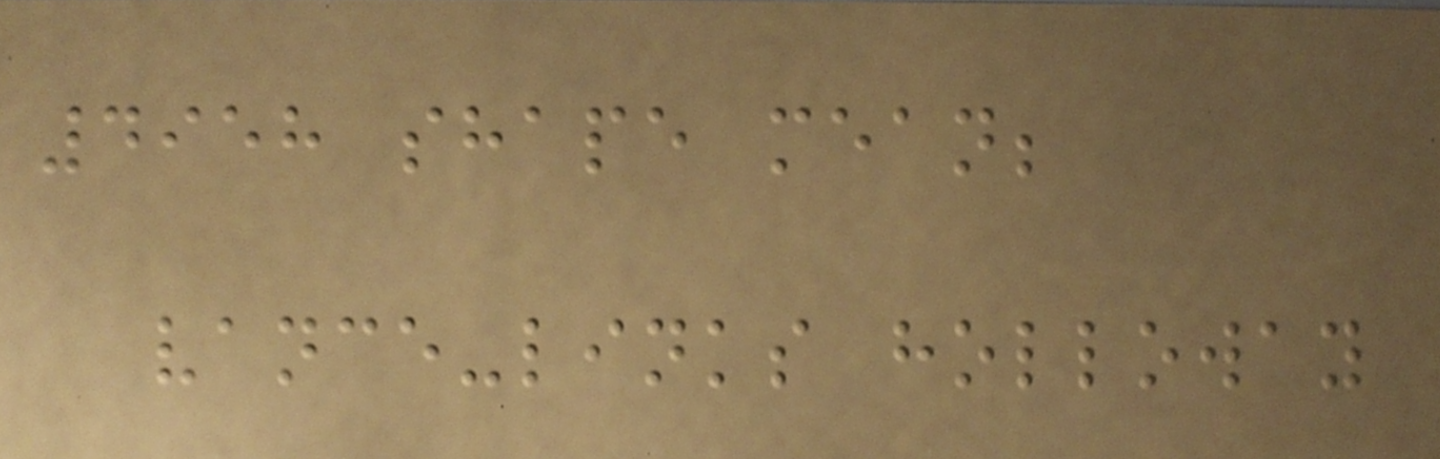4958 shape mean;
vance-links holloway
